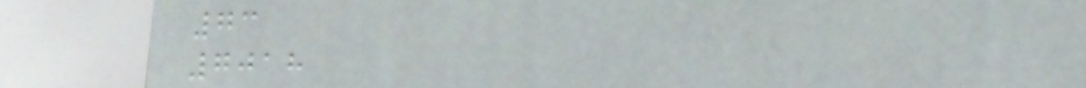73
7018
